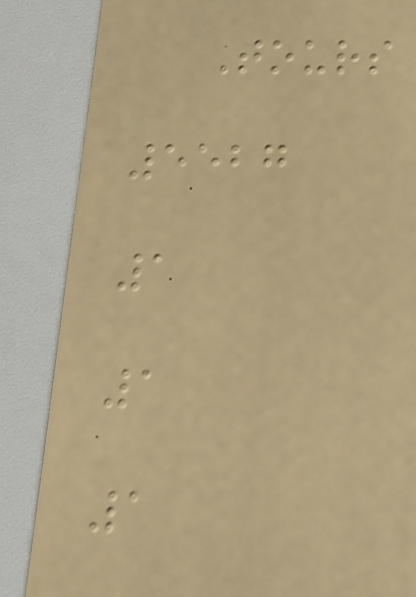Tours
5527
1
1
1
